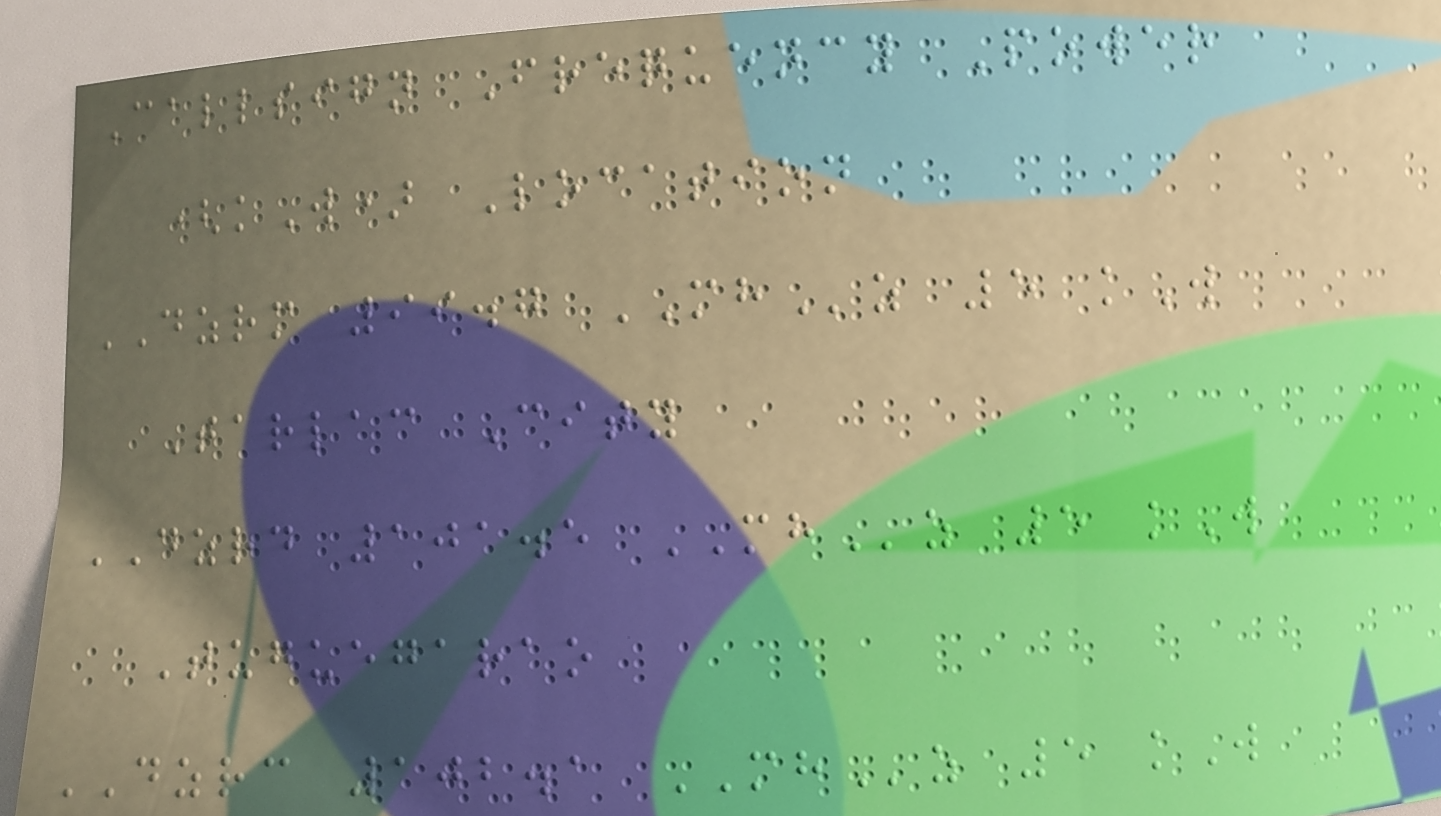Callsign Frequency Power
(kW) Location
DZRM 99.7 MHz 5 kW
Tarlac City
DZRD 101.5 MHz 5 kW
Tuguegarao
DZRC 102.1 MHz 5 kW
